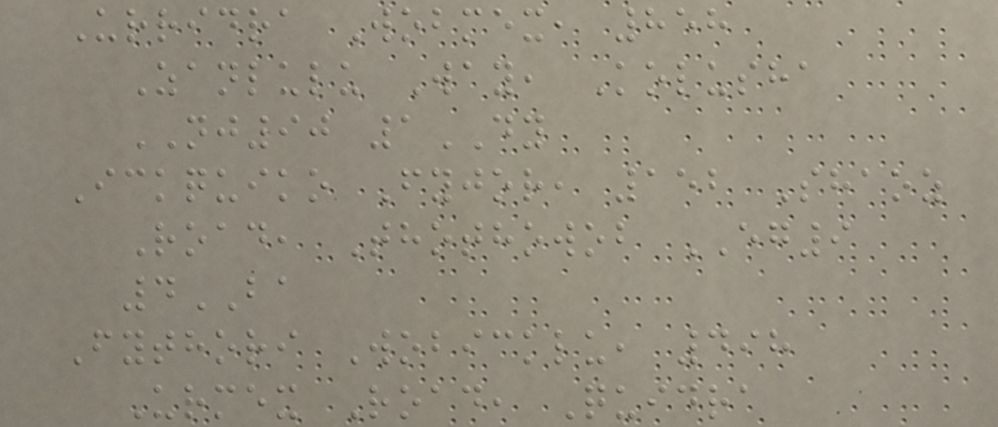Urridra Wobmex, 858
Zanlulu Way, Kolusha
NJ90 1DY
Ickquiko Fyjor, 152 Shaoz
Road, Thothowob EG9
4BA
Fythori Wobicklu, 498
Urmex Road, Quidra
